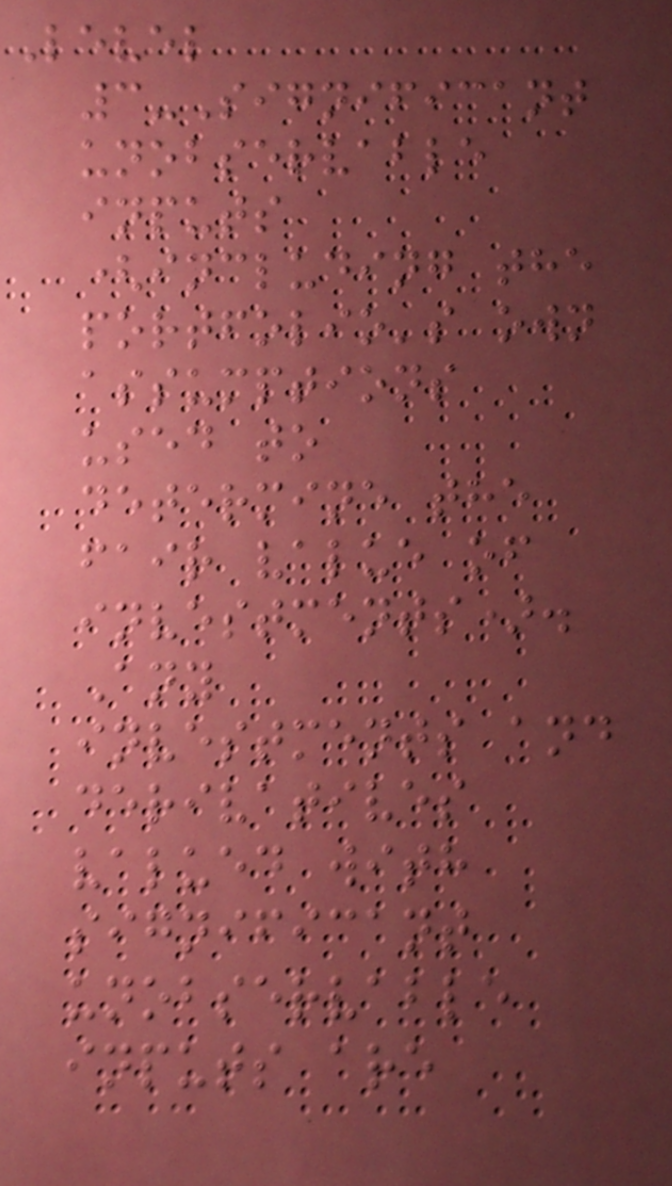Level
3-Significant
unobservable
inputs
(including the
portfolio's own
assumptions
used to
determine the
fair value of
investments).
Any
investments and
derivatives
valued with
significant
unobservable
inputs are
